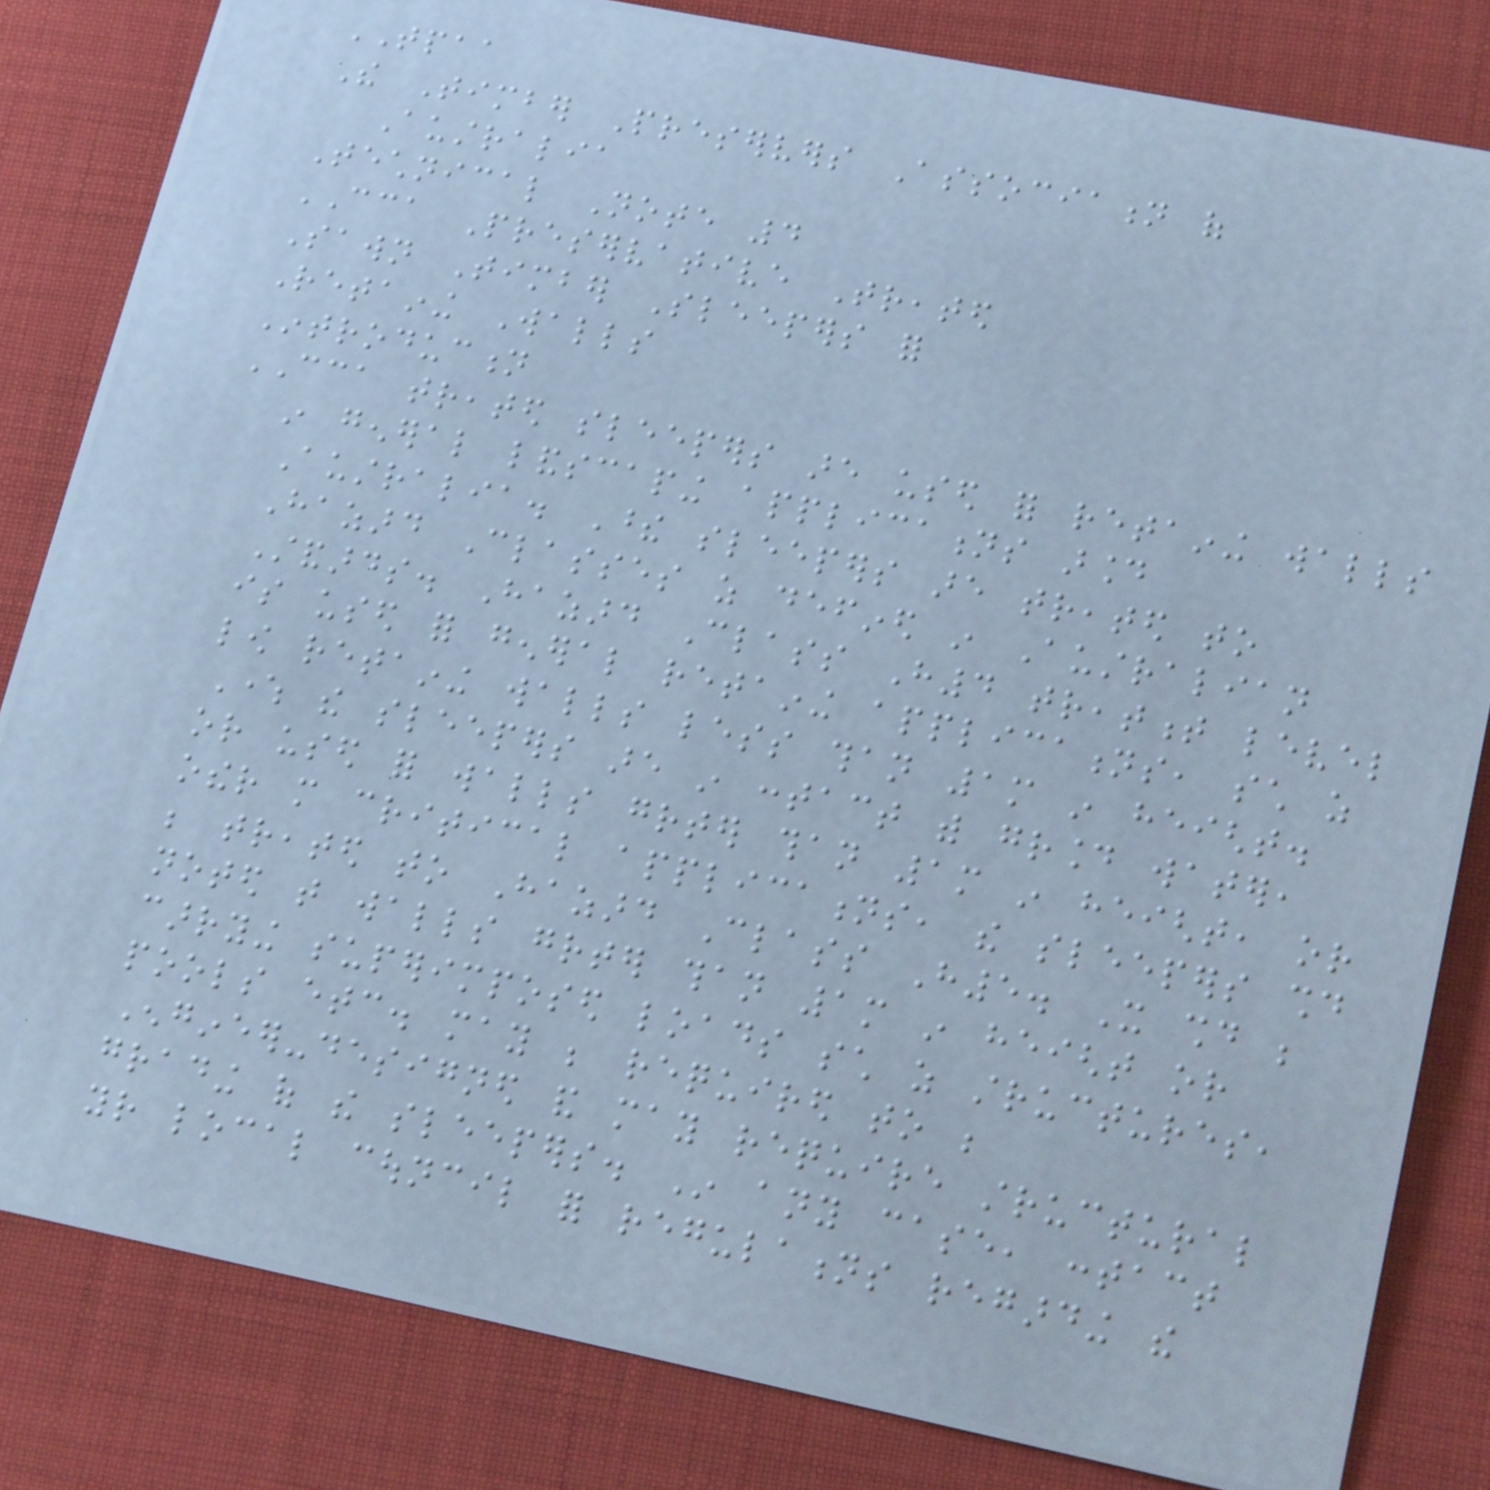TPAA
The Timber Preservers Association of
Australia
Technical Note 4
CCA Preservative Treated
Sawn Timber Sleepers for
Retaining Walls
Introduction
CCA treated sleepers are used for retaining walls
in general landscaping applications around
Australia. These sleepers are treated to
Hazard Classes as defined in Australian
Standards. Hazard Class H4 treatment level
is used for general retaining applications, such as
low retaining walls less than 1m in height.
Where the sleepers are in contact with ground water,
or used for walls greater than 1m in height, or
other more critical applications, the sleepers should
be treated to Hazard Class H5. It should be
noted that walls greater than 1m in height or
carrying superimposed loads such as structures,
pools etc. may be required to be
Engineer-designed and may require structural
grading of the sleepers. In any case, contact
your local council for regulations regarding the
